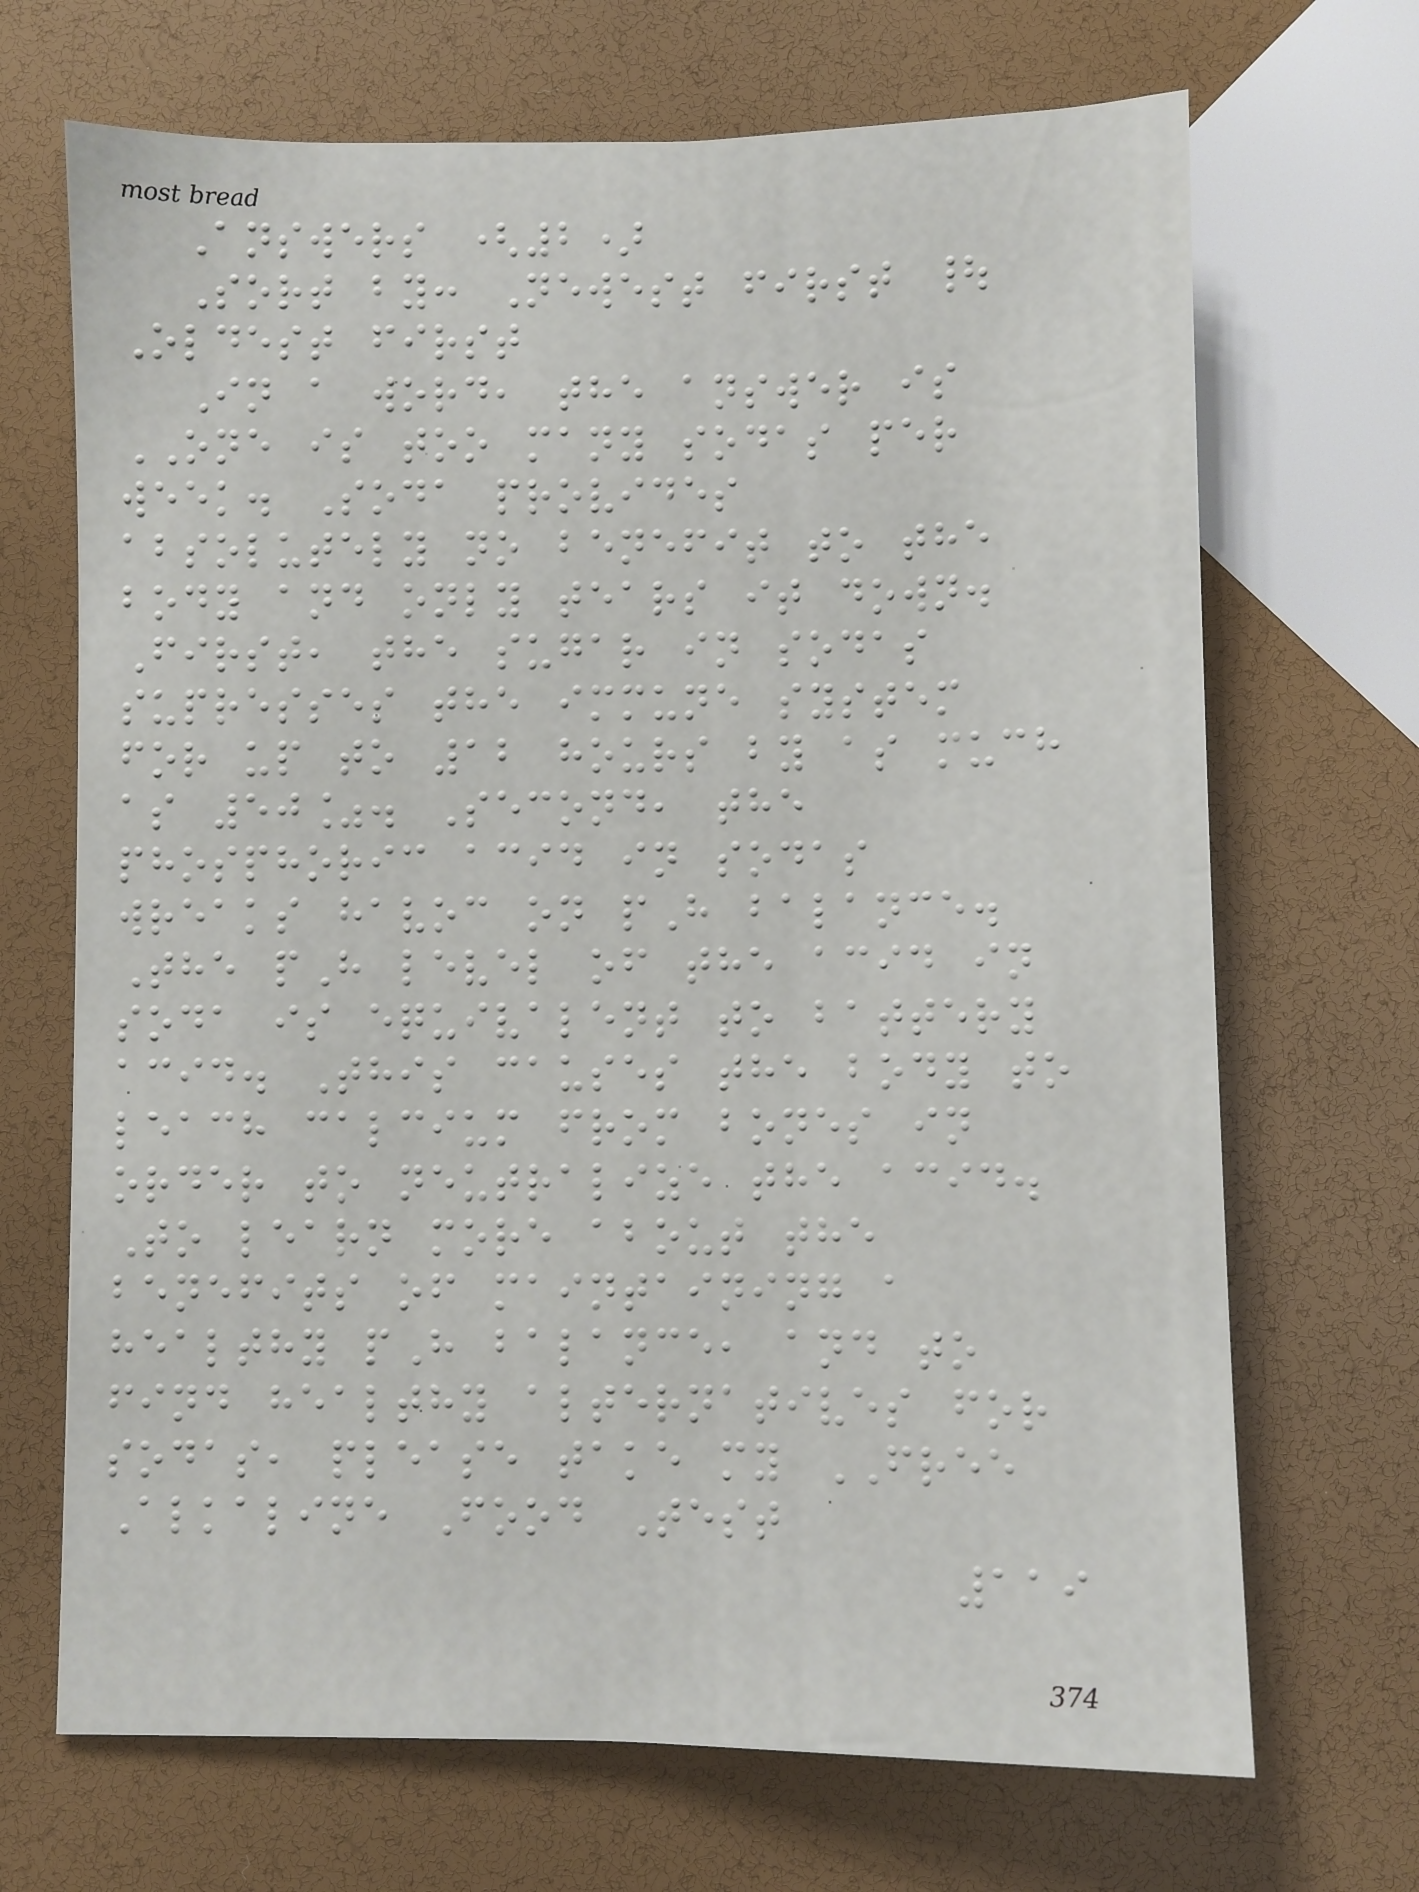Answers (2)
Sort by: Newest first |
Oldest first
In a word, the answer is
ONE is too many sodas per
week. Soda provides
absolutely no benefit to the
body and only tears it down.
First, the sugar in sodas
supresses the immune system
for up to 12 hours by as much
as 50%. Second, the
phosphoric acid in sodas
wreaks havoc on pH balance.
The pH level of the acid in
soda is equivalent to battery
acid. This causes the body to
leach calcium from bones in
order to neutralize the acid.
To learn more about the
benefits of maintaining a
healthy pH balance, and to
find healthy alternatives for
sodas, please take my FREE
Alkaline Food Test
119
